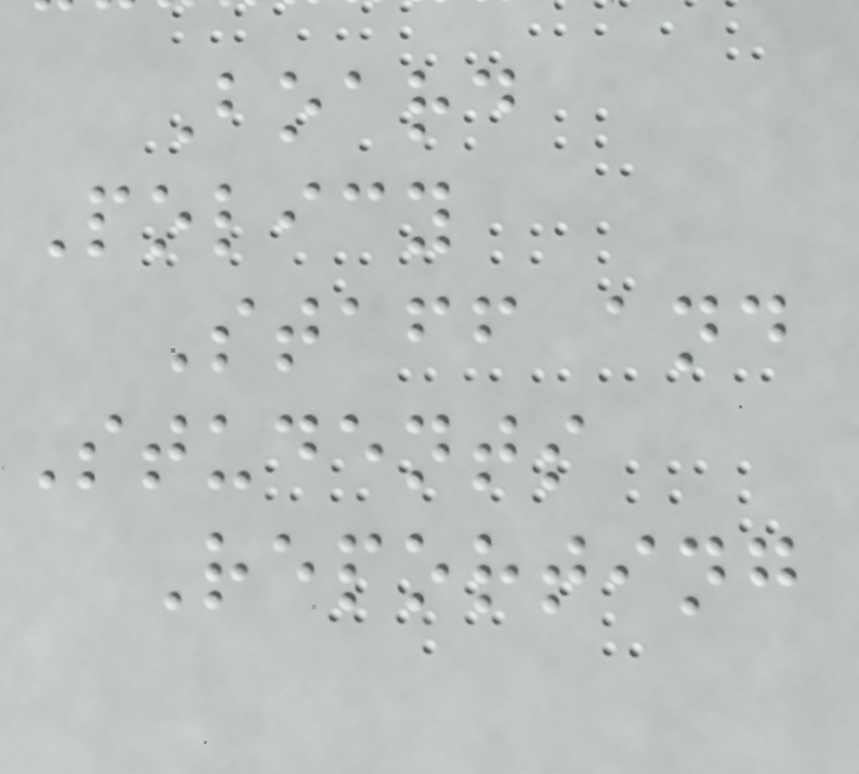Board
Policy
Staff and
Students
Reporting
